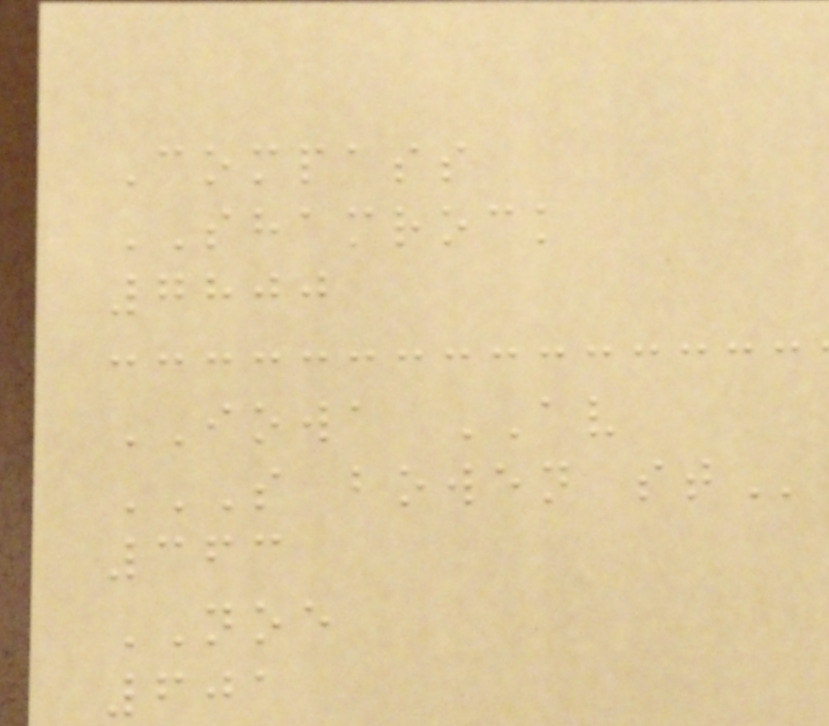Compass
SHAMROCK
7800
IOWA AV
S BOWEN ST
363
NOE
601
